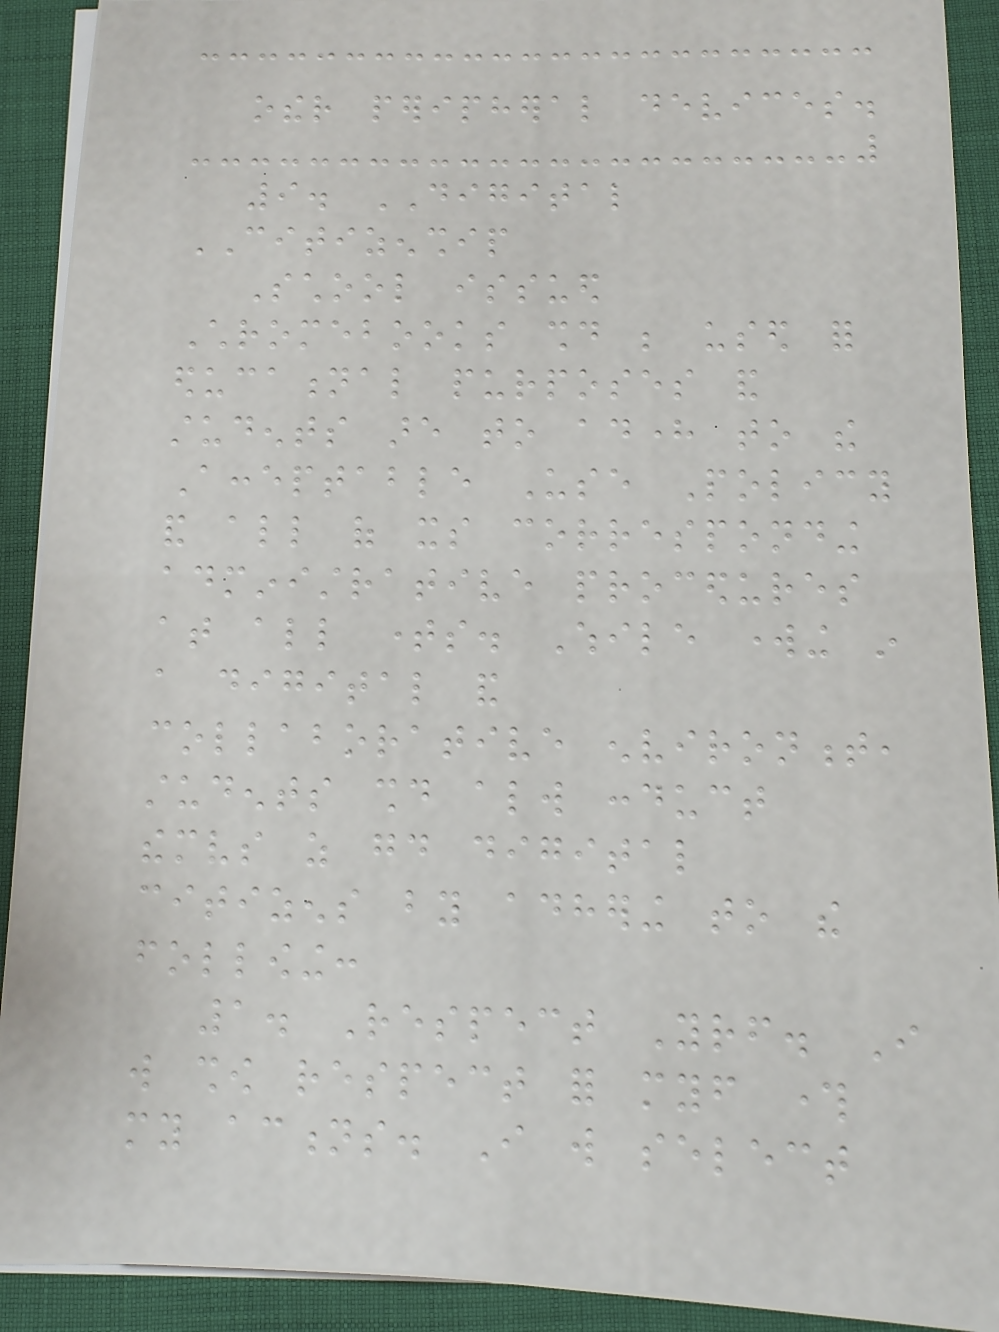other peripheral devices.
9. DIGITAL
CITIZENSHIP
School issued
Chromebooks should be used for
educational purposes and
students are to adhere to the
Acceptable Use Policy
and all of its corresponding
administrative procedures
at all times. While working in
a digital and
collaborative environment,
students should always conduct
themselves as good digital
citizens by adhering to the
following:
1. Respect Yourself. I
will show respect for myself through
my actions. I will select
